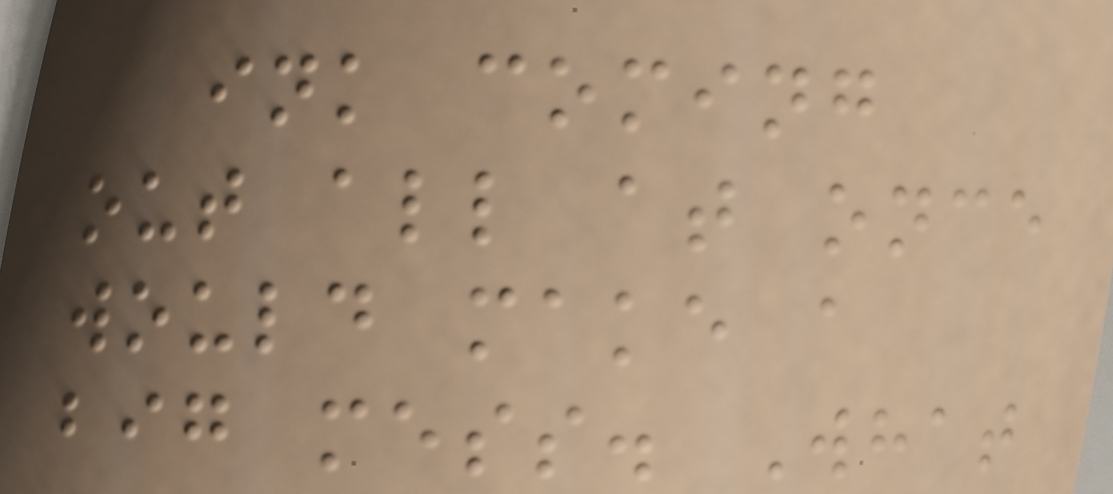ink coming
out all at once
would make a
big mess. What
